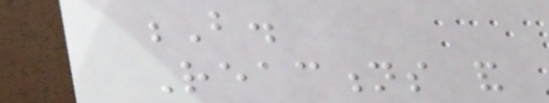B.
Reactions and
